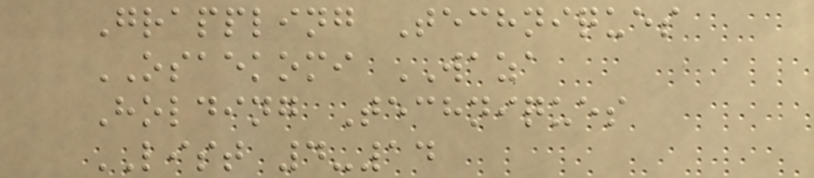Grappling Techniques
OSAEKOMI WAZA
Holding Techniques
LIST 4-14
